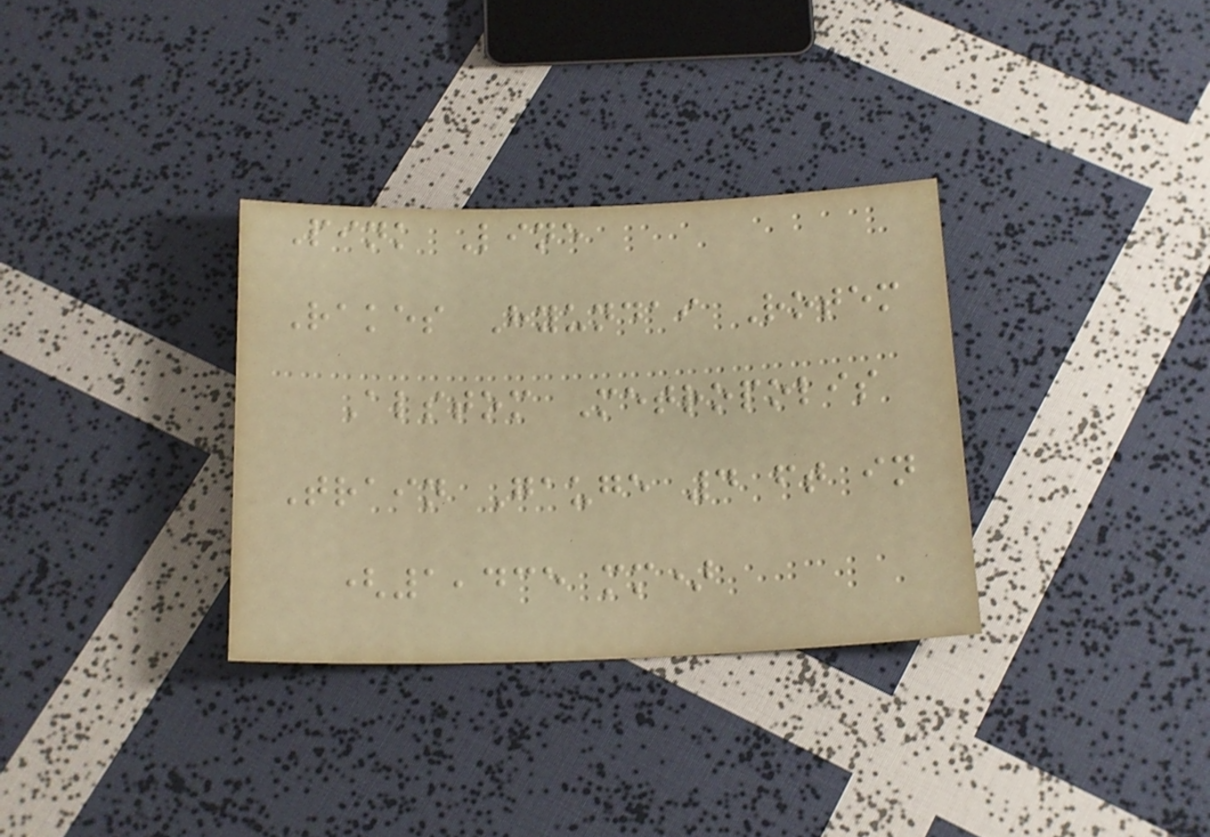Pink Line
Rakes Hyundai Rotem
Alstom Metropolis
Train Gauge 4 ft in
(1,435 mm)
